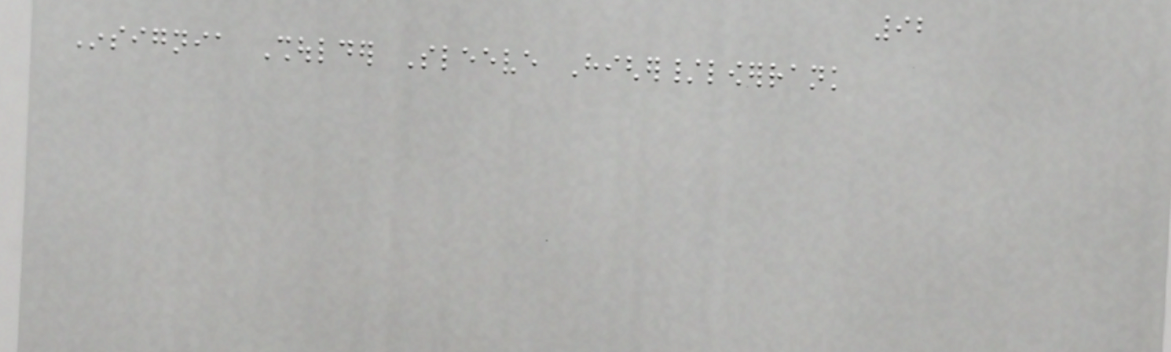92
Insignia Shoulder Sleeve Higher/lowerrank
